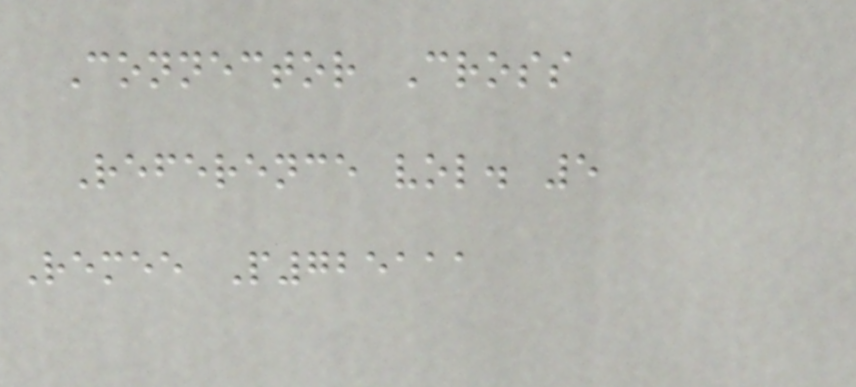Connector Cross
Reference vol. 5
Remee P725111
